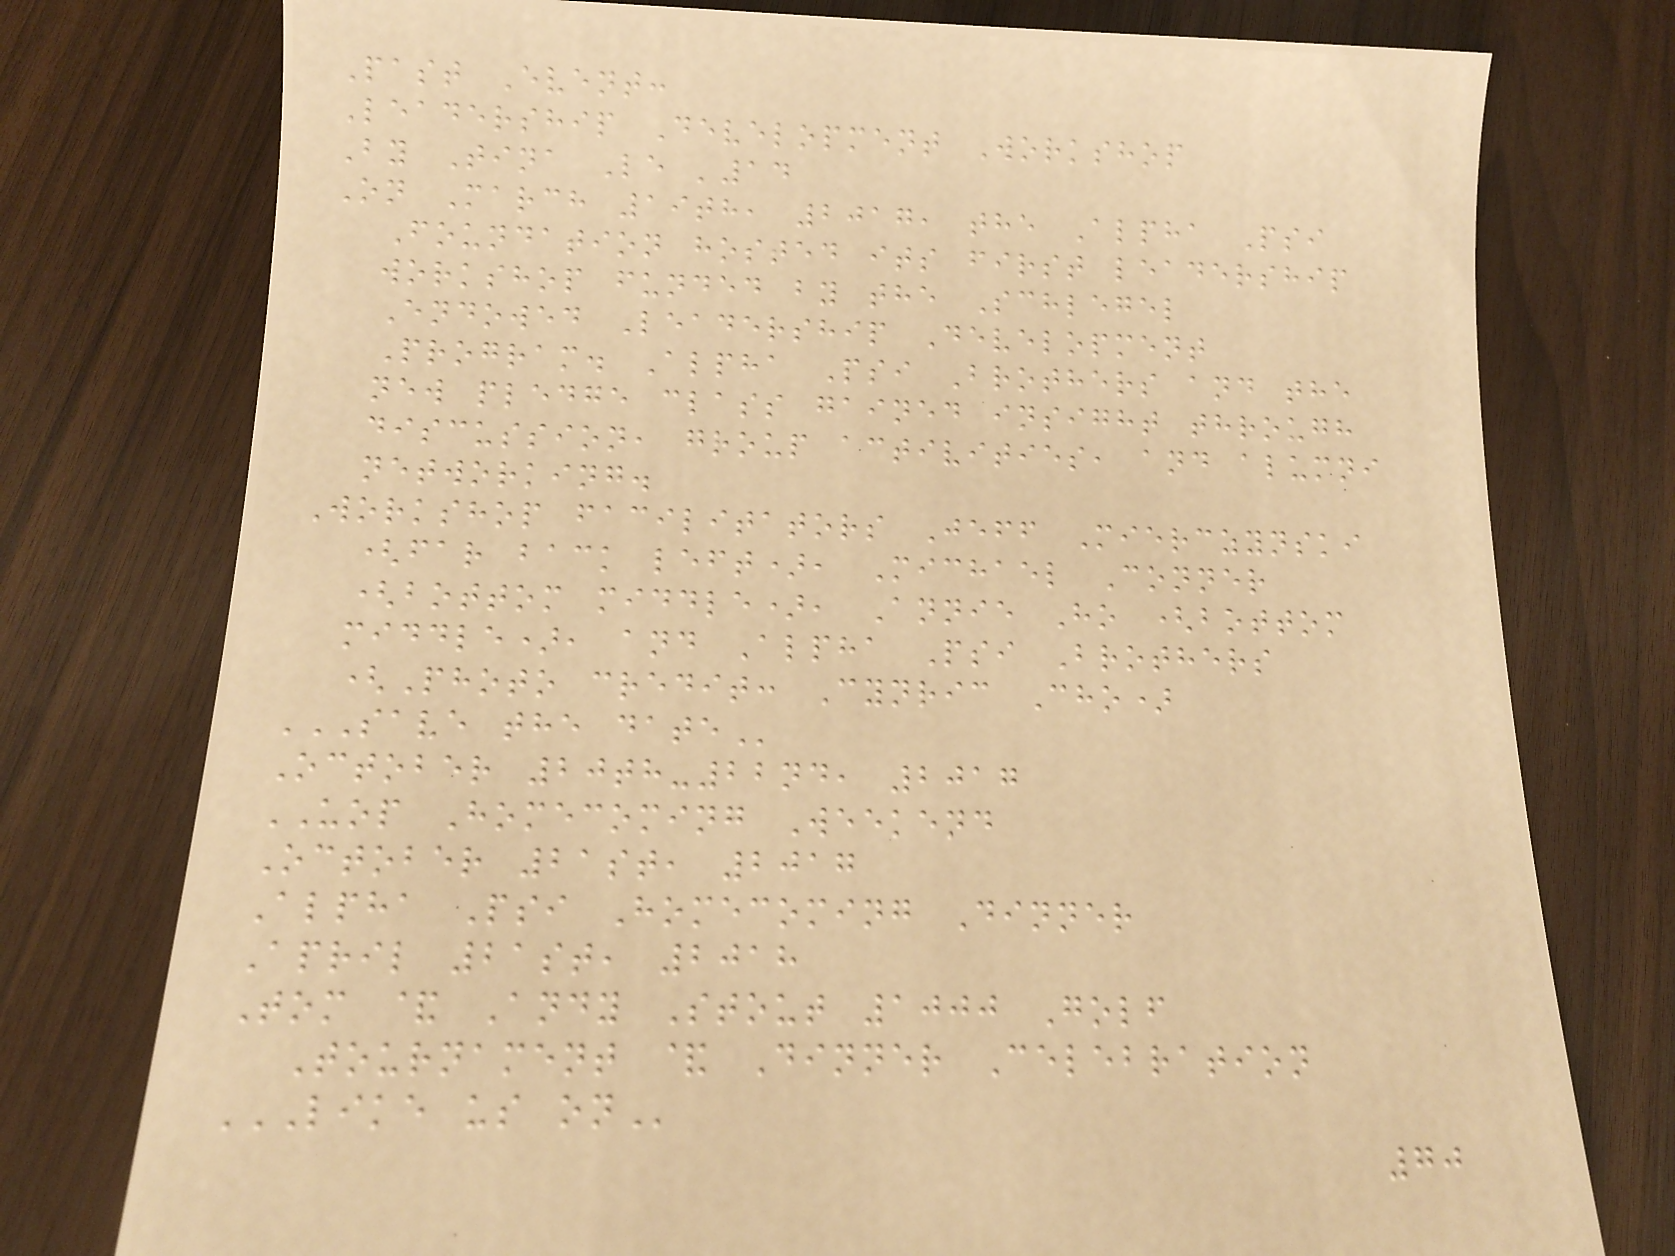Past Event:
Leadership Development Workshop
By Tina Le '14
On March 19th, 2017, the Alpha Psi
Foundation hosted its first leadership
workshop funded by the Schlegel
Endowed Leadership Development
Program. Alpha Psi Brothers and the
new pledge class gained insight through
discussion, group activities, and alumni
networking.
Workshop facilitators Jeff Mierczynski
(far back left), Michael Conner
(bottom middle), Annie Ho (bottom
middle), and Alpha Psi Brothers
(Photo credit: Cynric Cho)
SAVE THE DATE
October 20th-22nd, 2017
UOP Homecoming Weekend
October 21st, 2017
Alpha Psi Homecoming Dinner
April 21st, 2018
Tom & Andy Stout 1000 Golf
Tournament & Dinner Celebration
LIKE US ON
70
